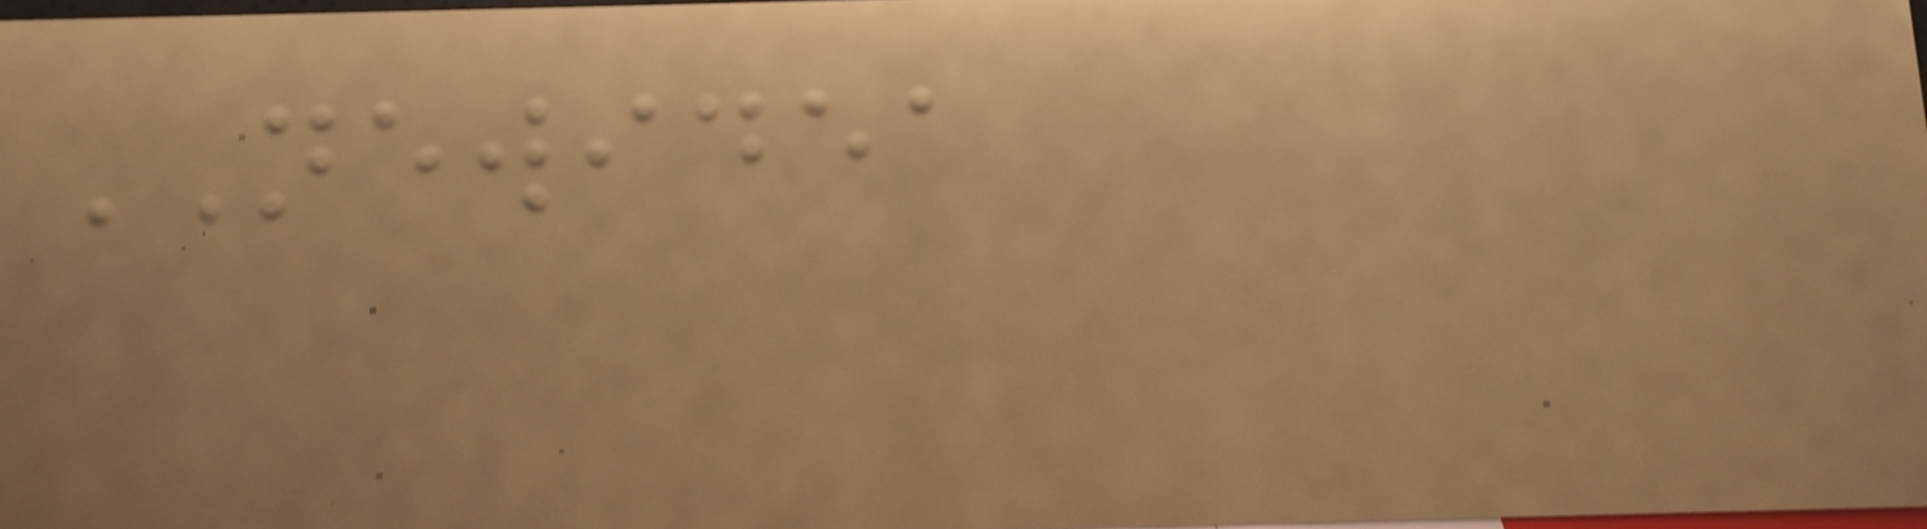NEWIDEA
